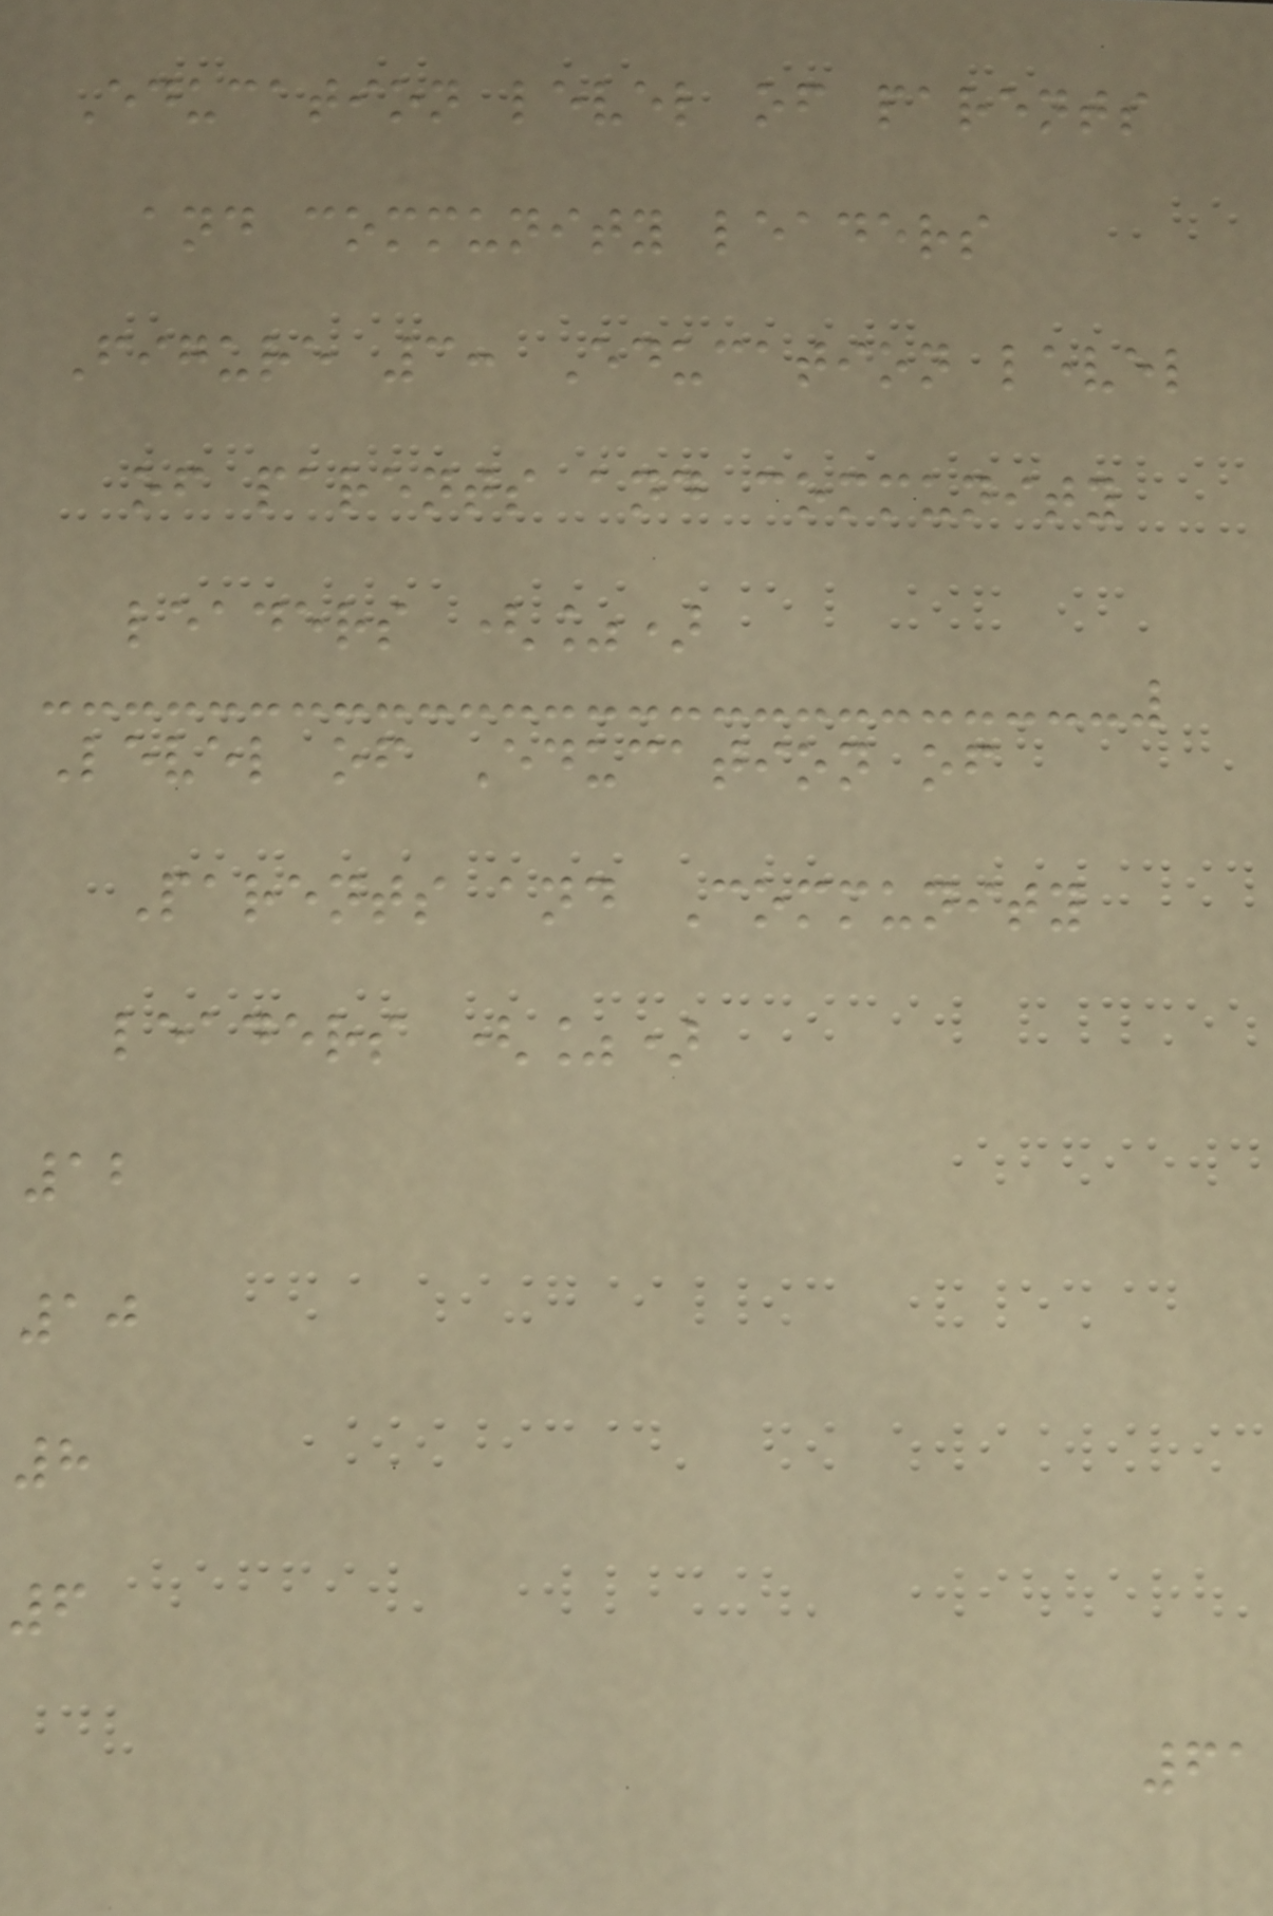Education level of parents
and community leaders
Figure 3: Education level
of parents and community
leaders (%)
Level of Education of
Parents and Community
leaders (%)
12
10
8
6
61
